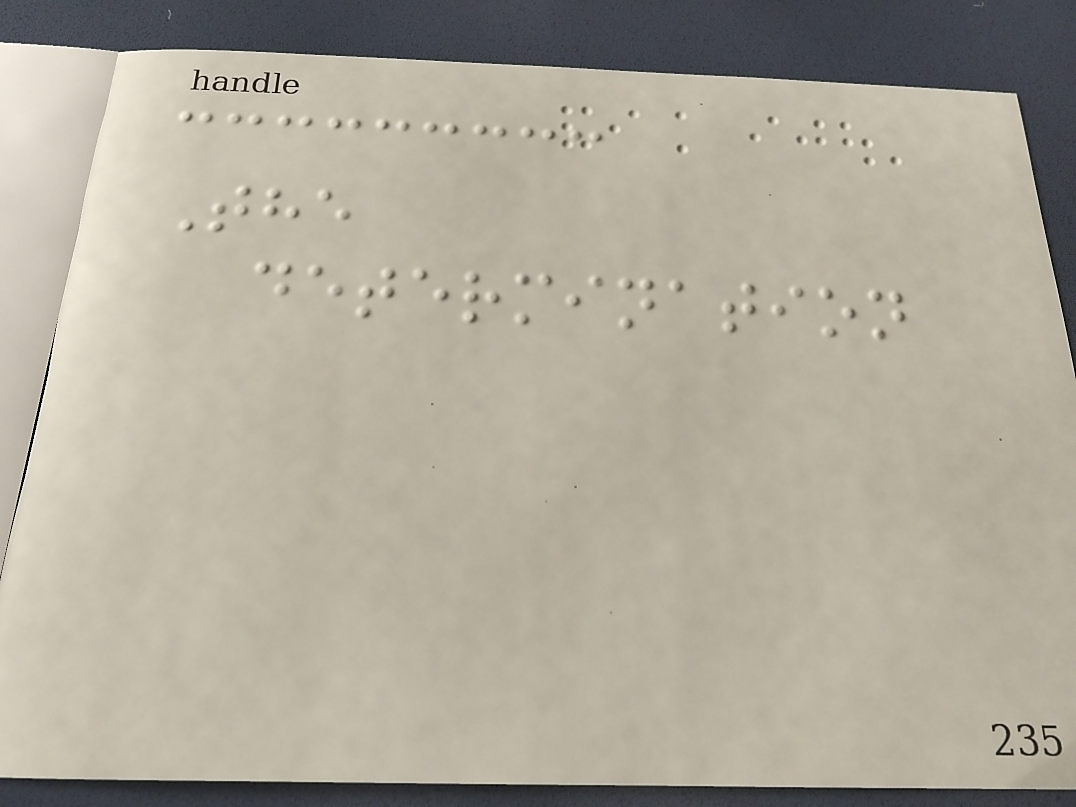The
determination
